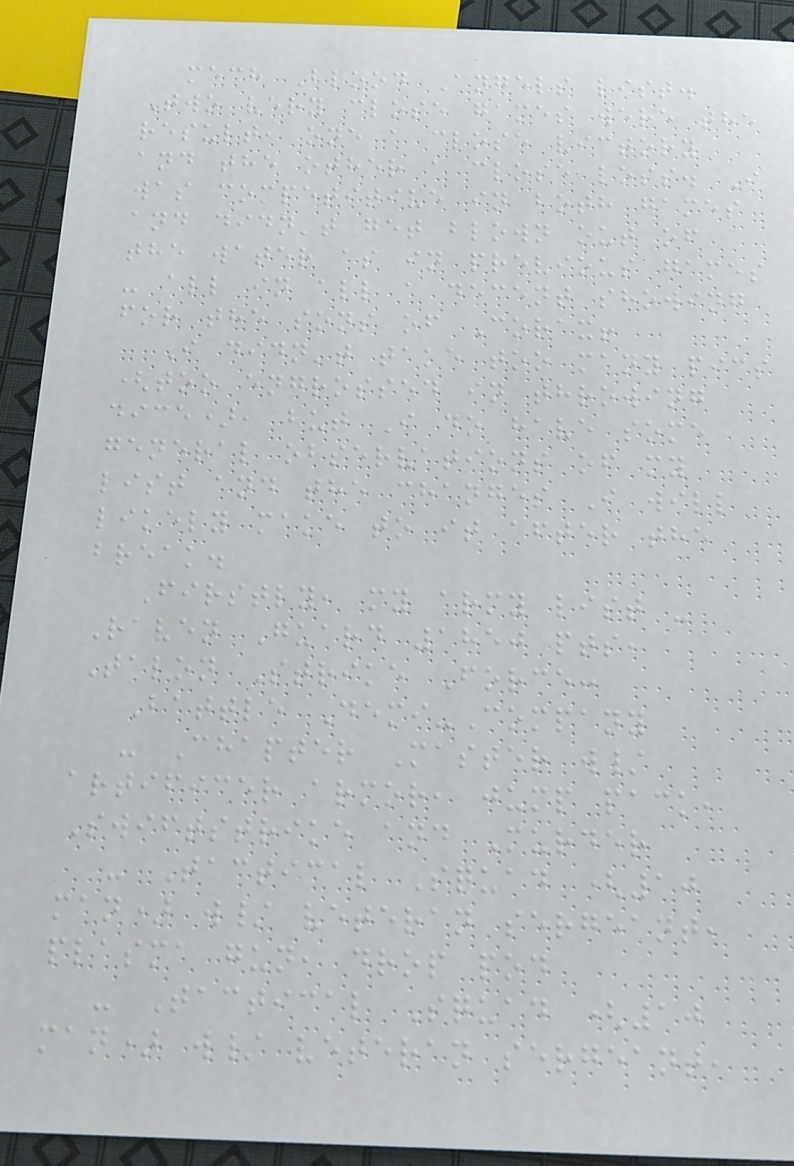mech Blood Angels list.
Two very close games were the
result, one a close victory
and the other a close loss. I
was competitive in both games
and didn't get blown out of
the water as in previous games
- all in all a decent showing
for the sons of Corax!
I didn't take too many pics
(too engrossed in throwing
dice), but I do have some
general observations of my
list and the changes I will
likely make to it after the
break.
Firstly, my army list -
Raven Guard 1850 pts,
Talon Strike Force:
Battle Demi-Company
- Chapter Master w/
artificer armor, jump pack,
Swiftstrike and Murder
- Tactical Squad (10
man) w/ veteran sergeant,
plasma gun, drop pod
- Tactical Squad (10
man) w/ veteran sergeant,
